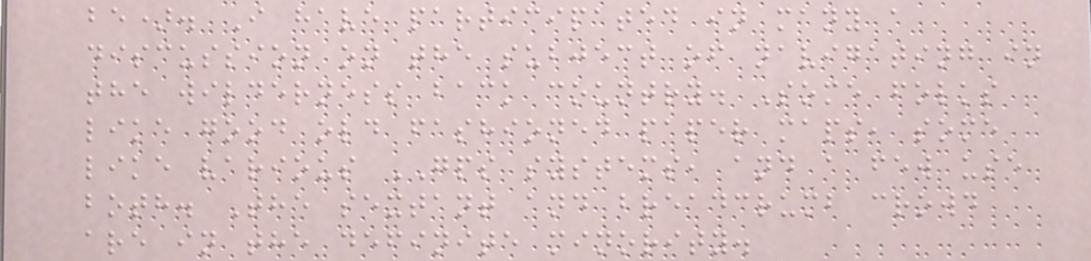be). I have participated in many a
discussion on the subject of navigating in
the wilderness back country. Some folks
like good old fashioned paper maps, some
like various GPS systems, and a few use
both. The sextant and breadcrumb crowd
are in the definite minority.
